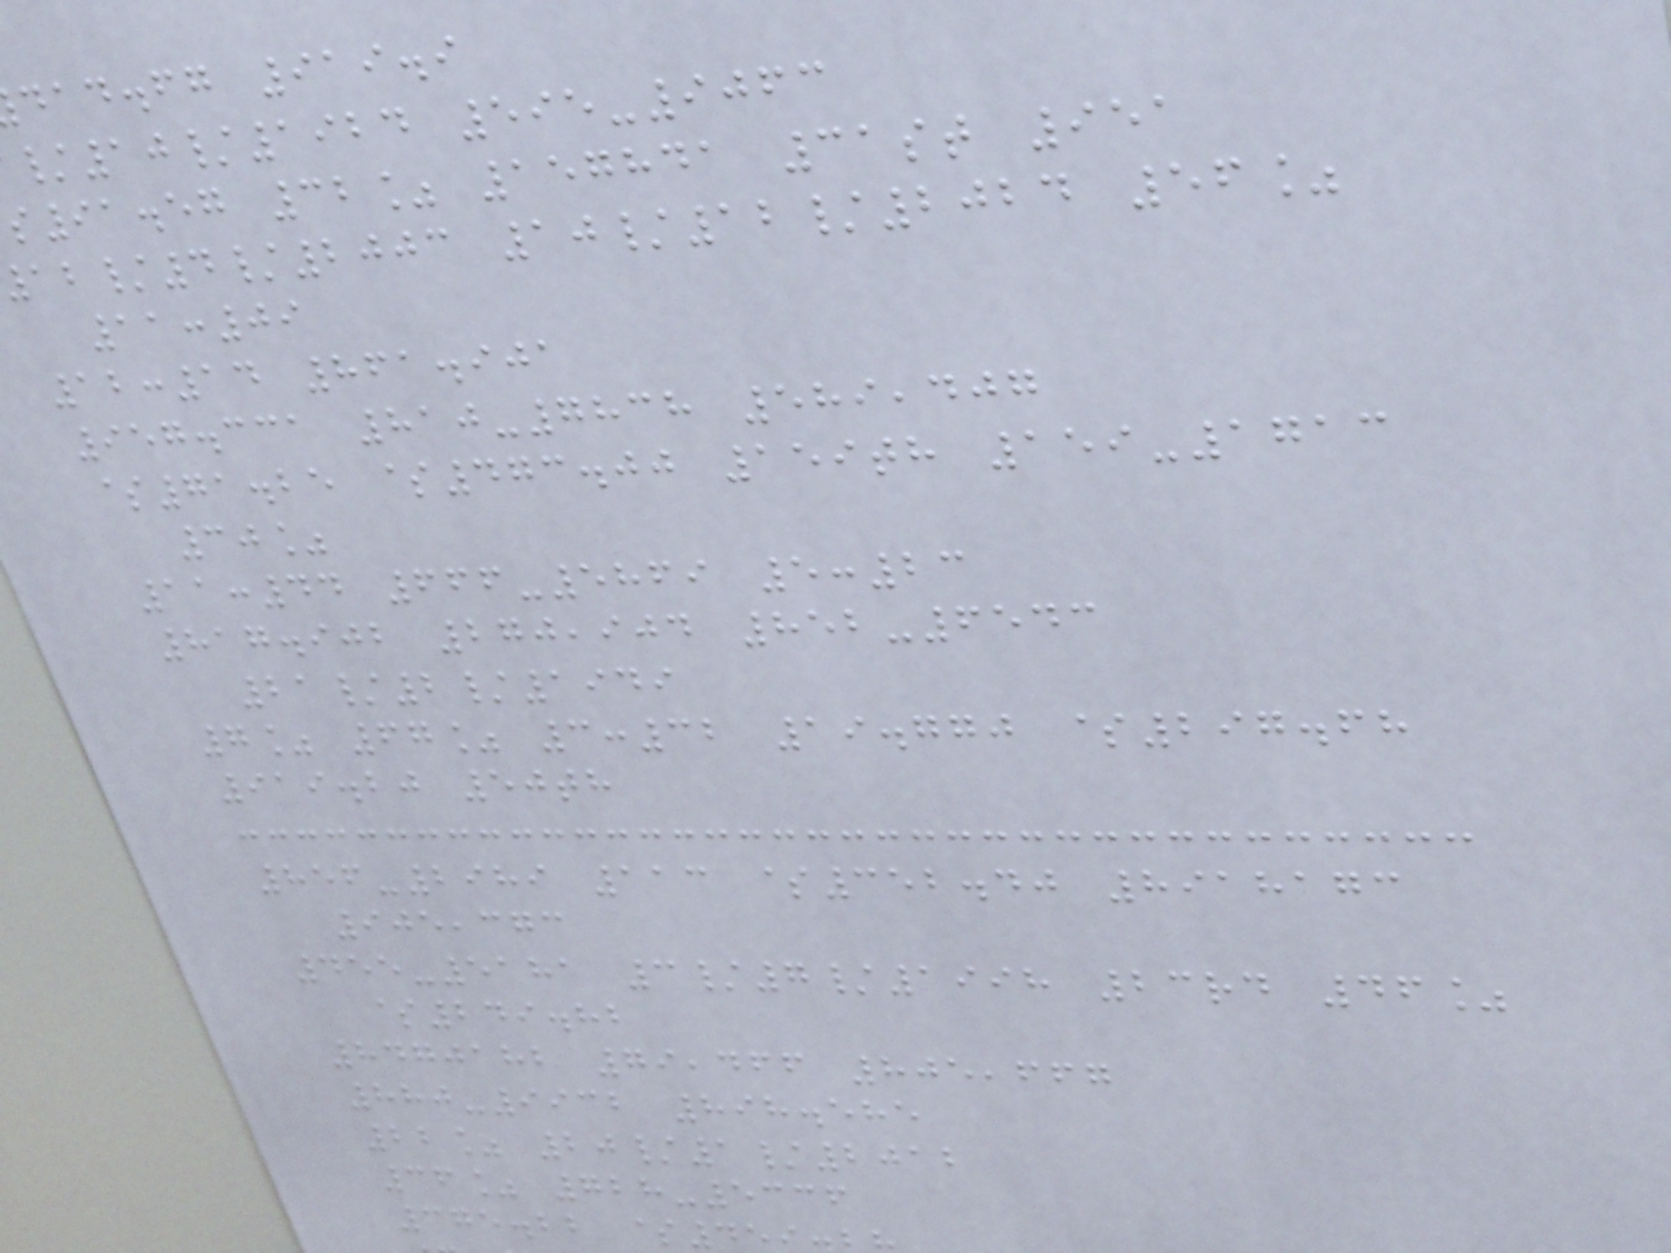dad.fg 919.9
/10/1924 595-9063
91.57 32% 157841 31st 951
/4/2003 10/12/2024 56%
11:09
12:14 861.901
957.331 810-7838 589,407
$71.25 $473.00 159th 159-1713
30%
11:44 666-5869 5:23
817.902 270,904 852-6543
21/2/1949
7% 67% 3:32 19.770 $297.68
919.20 50th
856-2989 113 $352.40 8918173
905,373
455-5181 3/7/1998 23rd 46%
$249.82
8470182 79,466 805,667
880-9932 898.585
22% 20/1/2012
36% 728-5336
375.22 $45
